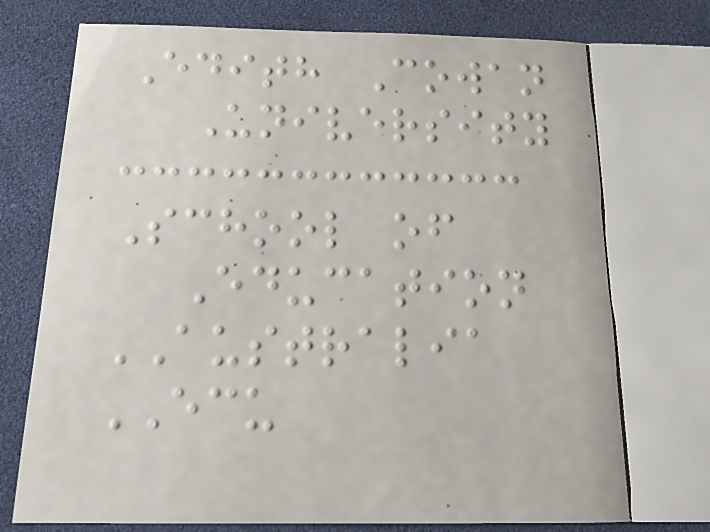Edith Cowan
University
School of
Education
AUSTRALIA
ECU
